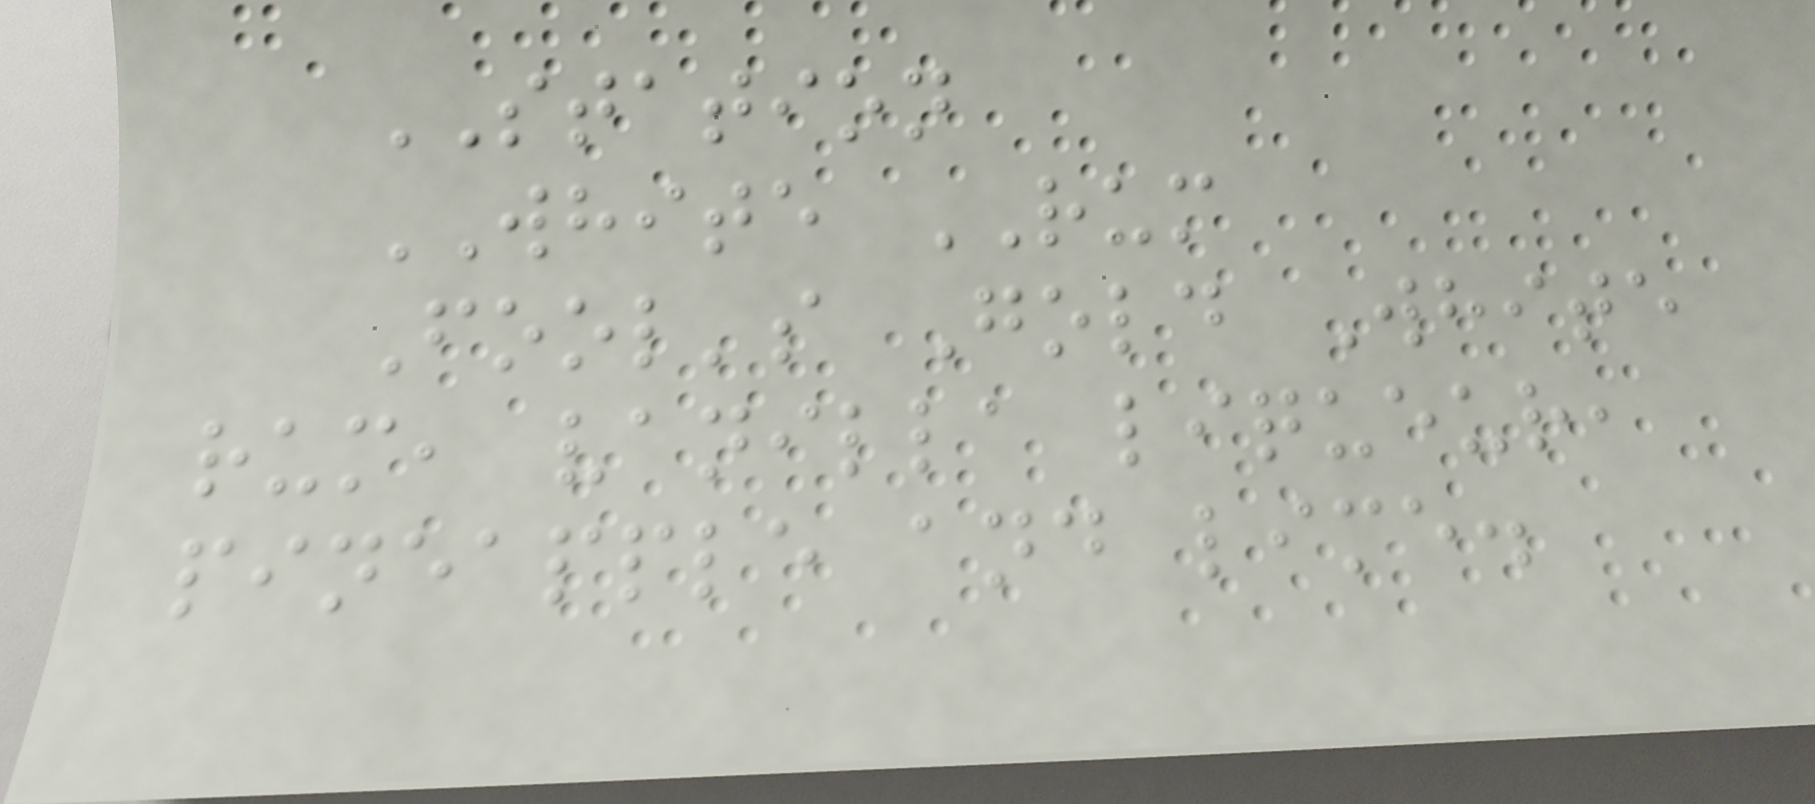STATION
WHITE RUM
Fool's Gold White
rum, vanilla liqueur,
pineapple and lime.
